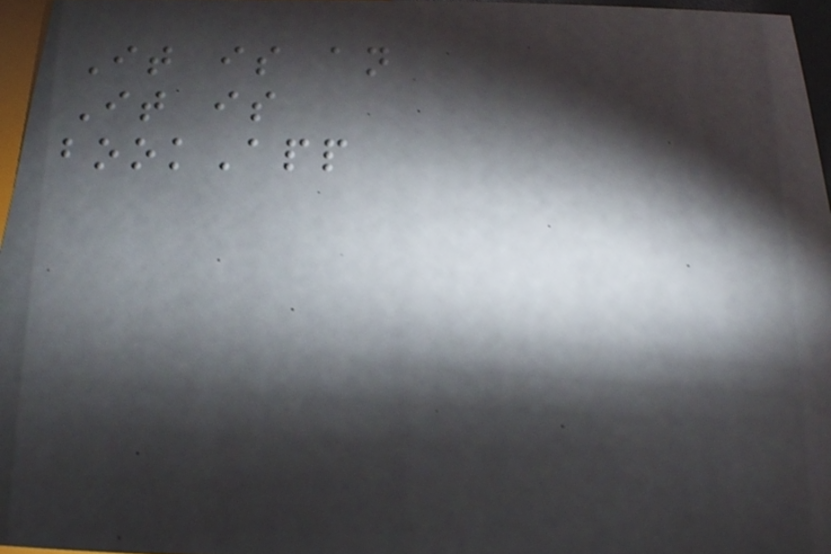It is an
It is
bookApp
